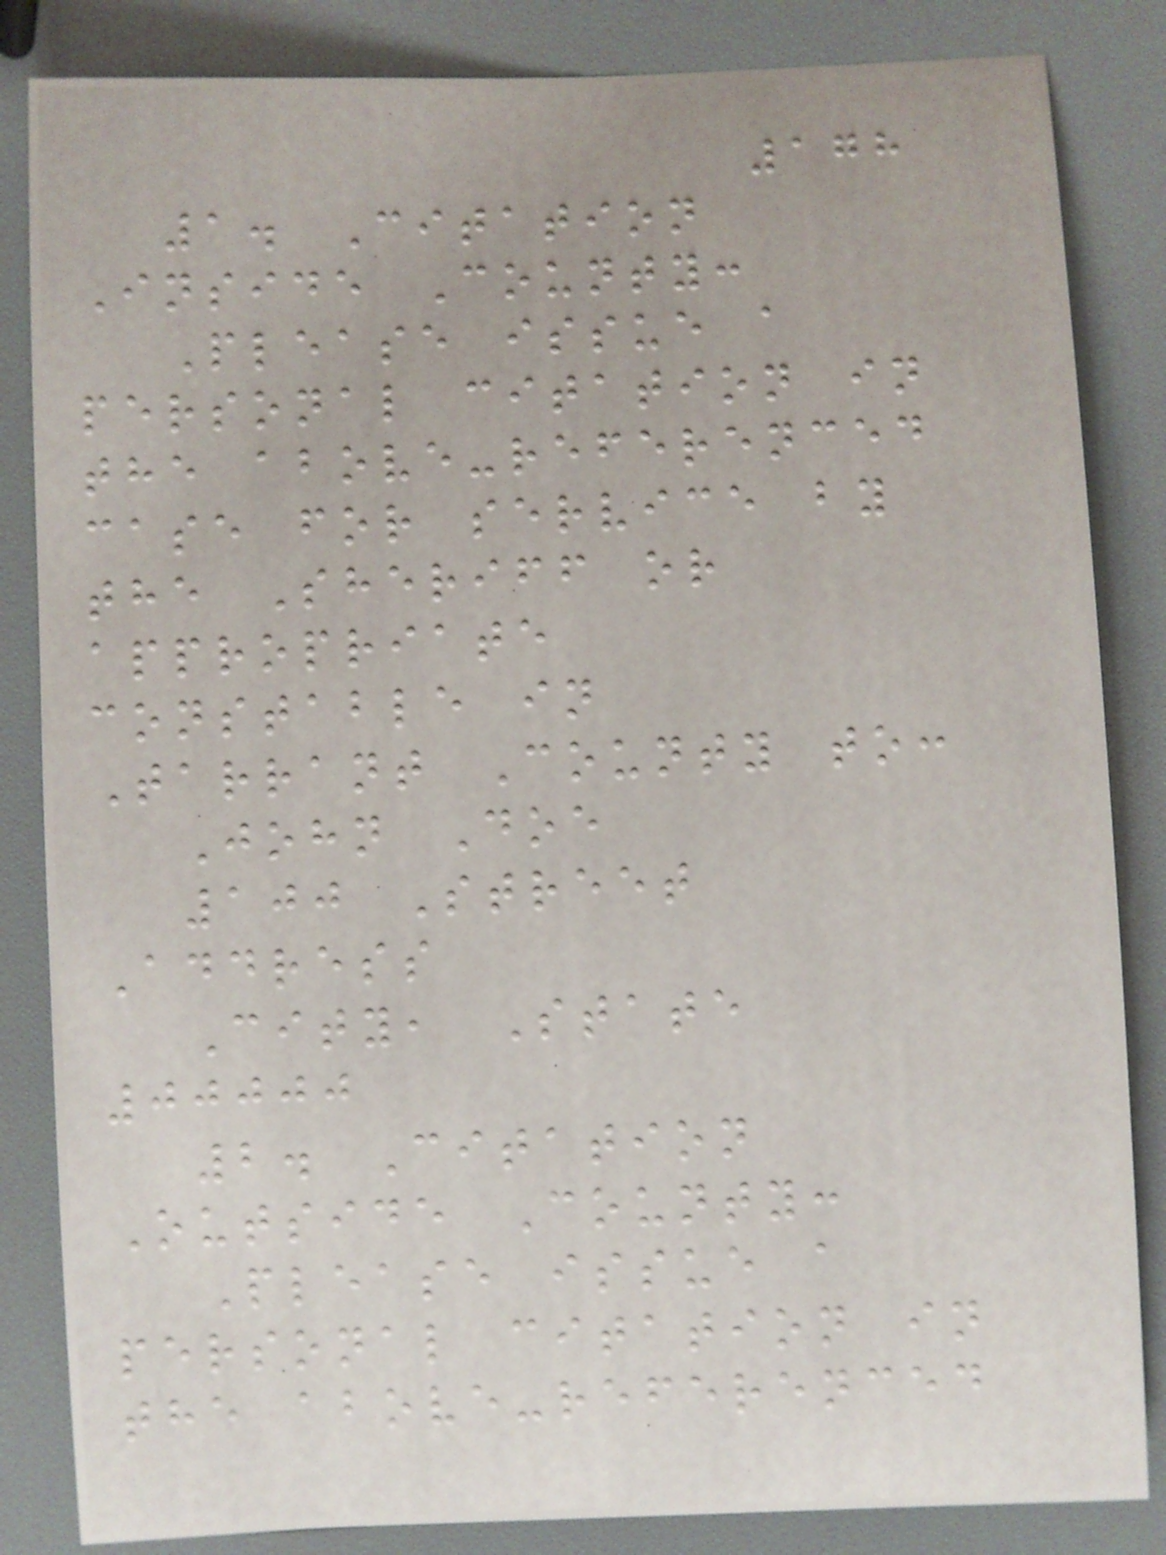178
1. Citation
Inside County:
Please issue a
personal citation in
the above-referenced
case for service by
the Sheriff or
appropriate
constable in
Tarrant County to:
John Doe
100 Street
Address
City, State
00000
2. Citation
Outside County:
Please issue a
personal citation in
the above-referenced
